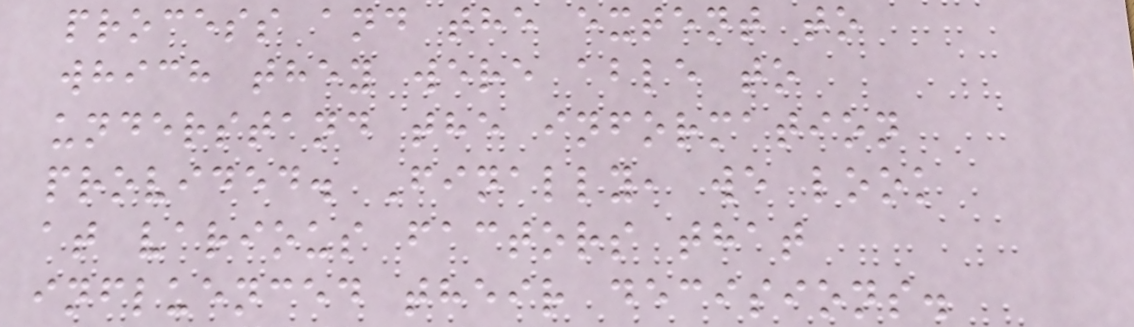process and the extent to
which they were able to
understand the information
provided. Finally, we look
at various factors that
influenced their decisions.
